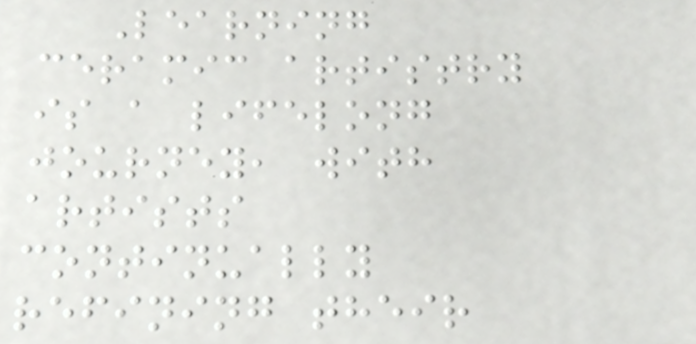Learning
ceramic artistry
is a lifelong
journey, with
artists
continually
refining their
